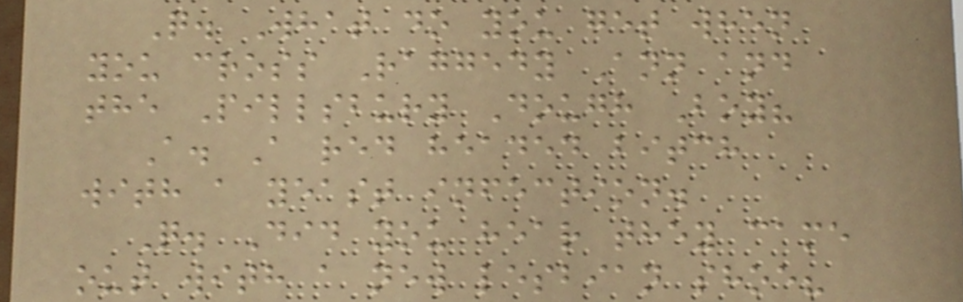Q. What do you get when
you cross Raggedy Ann and
the Pillsbury Dough Boy?
A. A red headed bitch
with a yeast infection.
Q. Did you hear they came
out with a new lesbian shoe?
